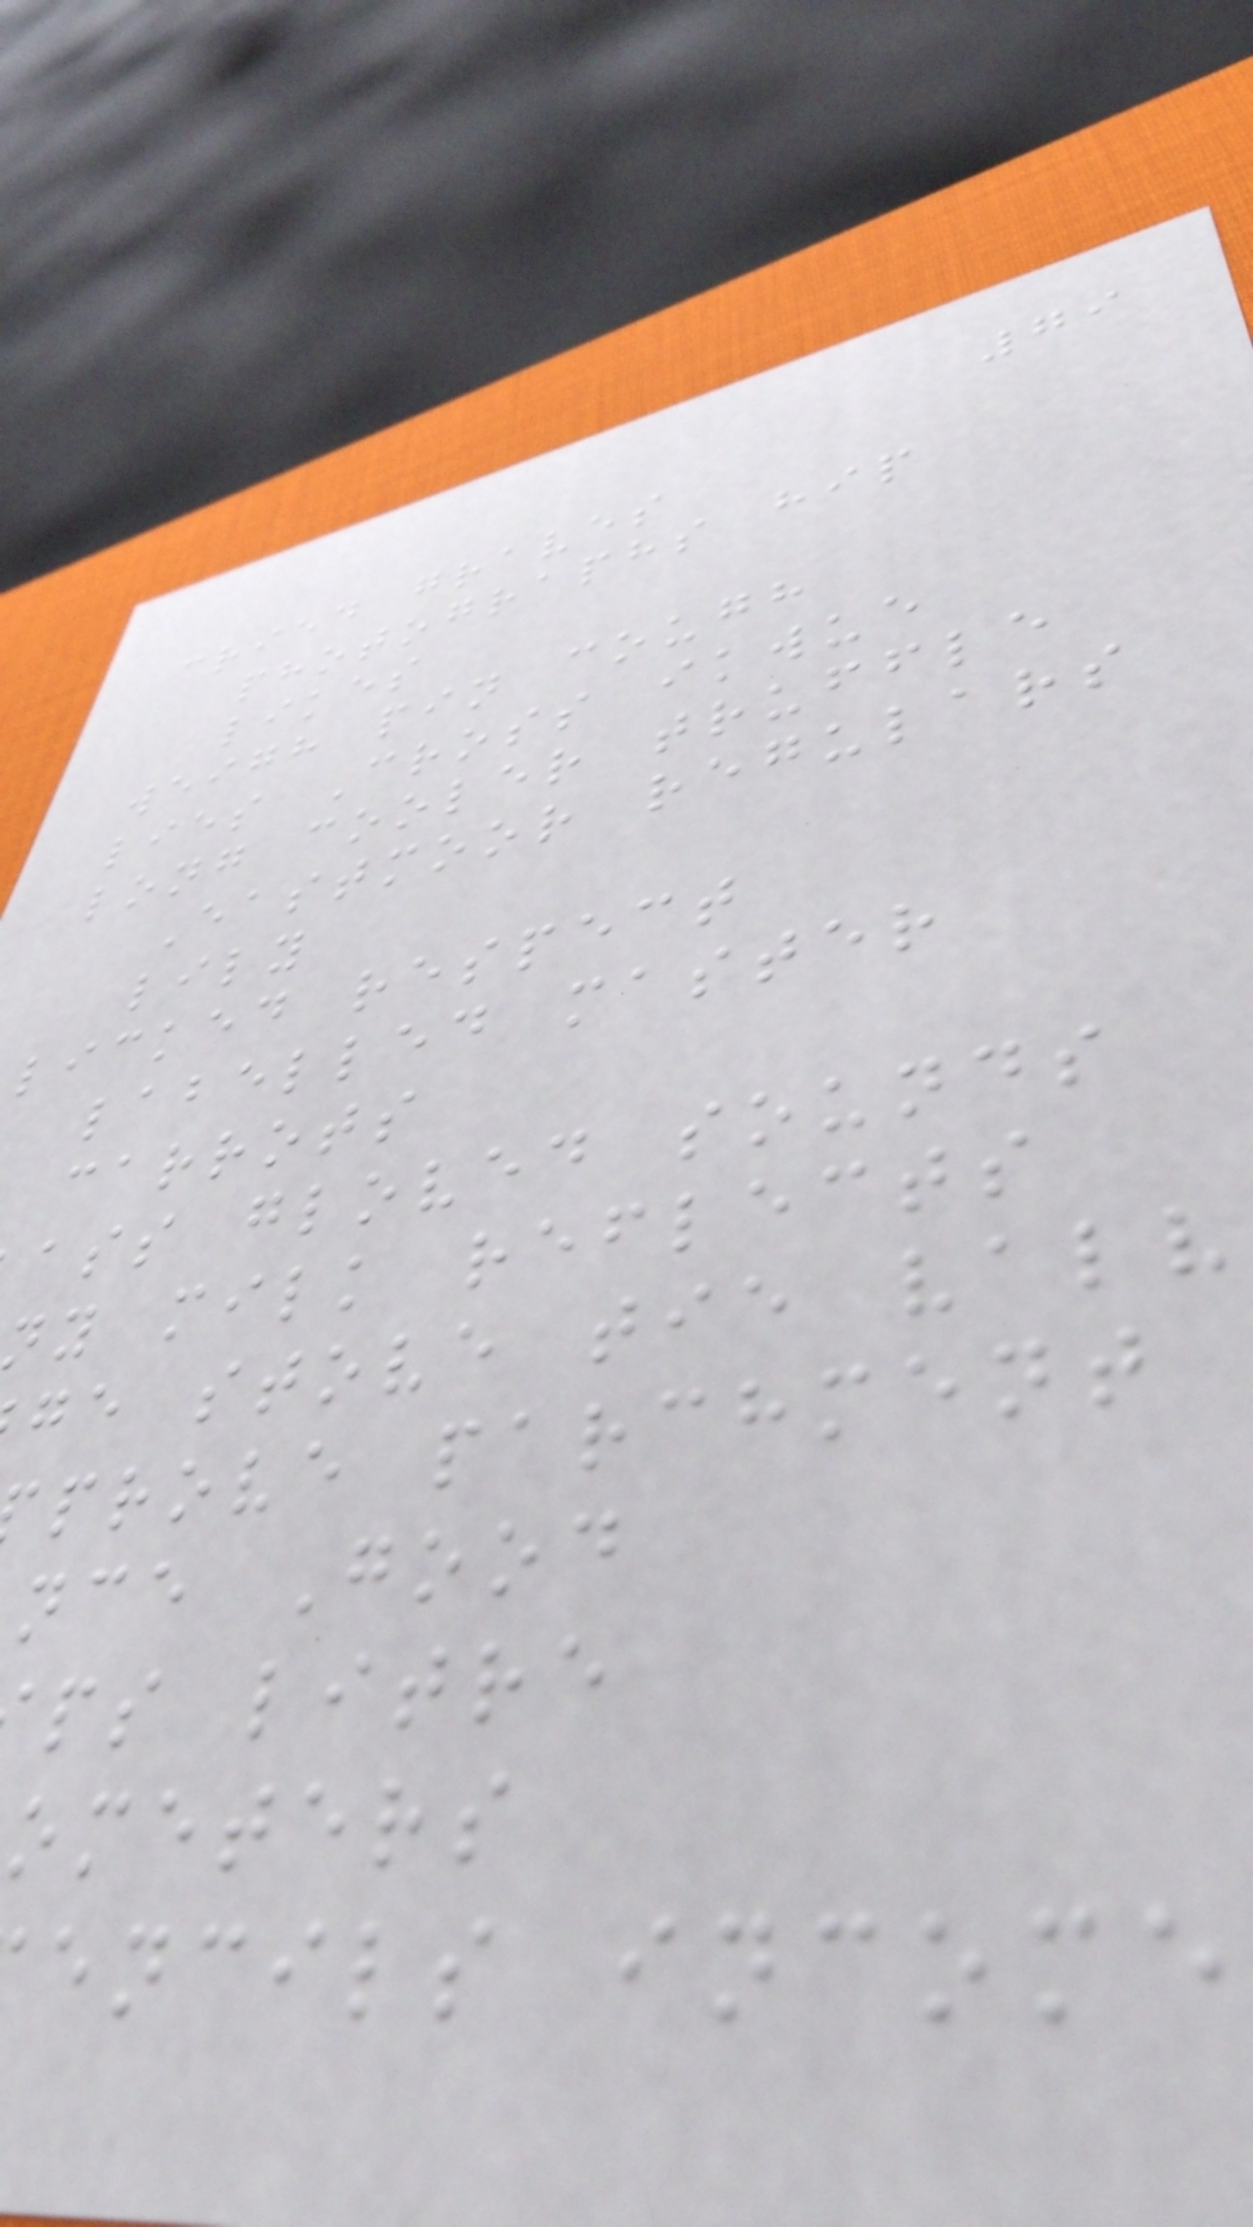79
cried graves
photographs hip
likes
weigh pin cough
lies Cross ikwue
long cooler truffle
Eastmoor regulars
lily
licked respect
labelled master
carrots
ass gloved sounds
ny milk reflects
ge stove tie valv
prove parchment
nce Good
ps litre
ometers
encils income
